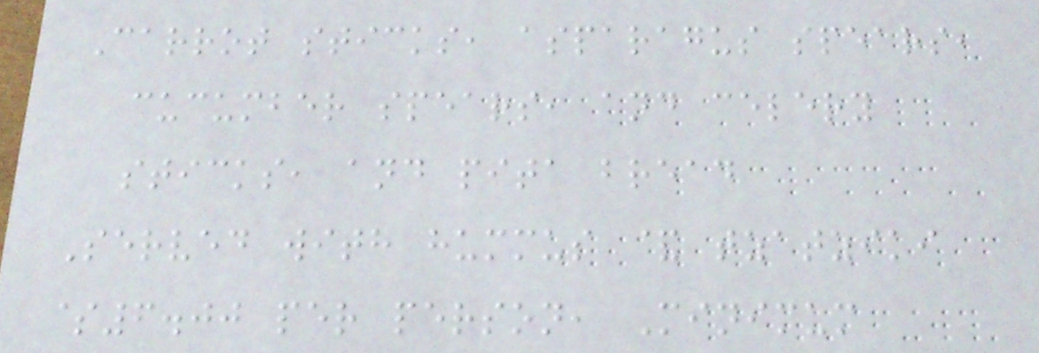Carrot sticks, asparagus spears,
cucumber spears, and celery
sticks, and pita bread
Served with hummus & tzatziki
$6.00 per person, Minimum
